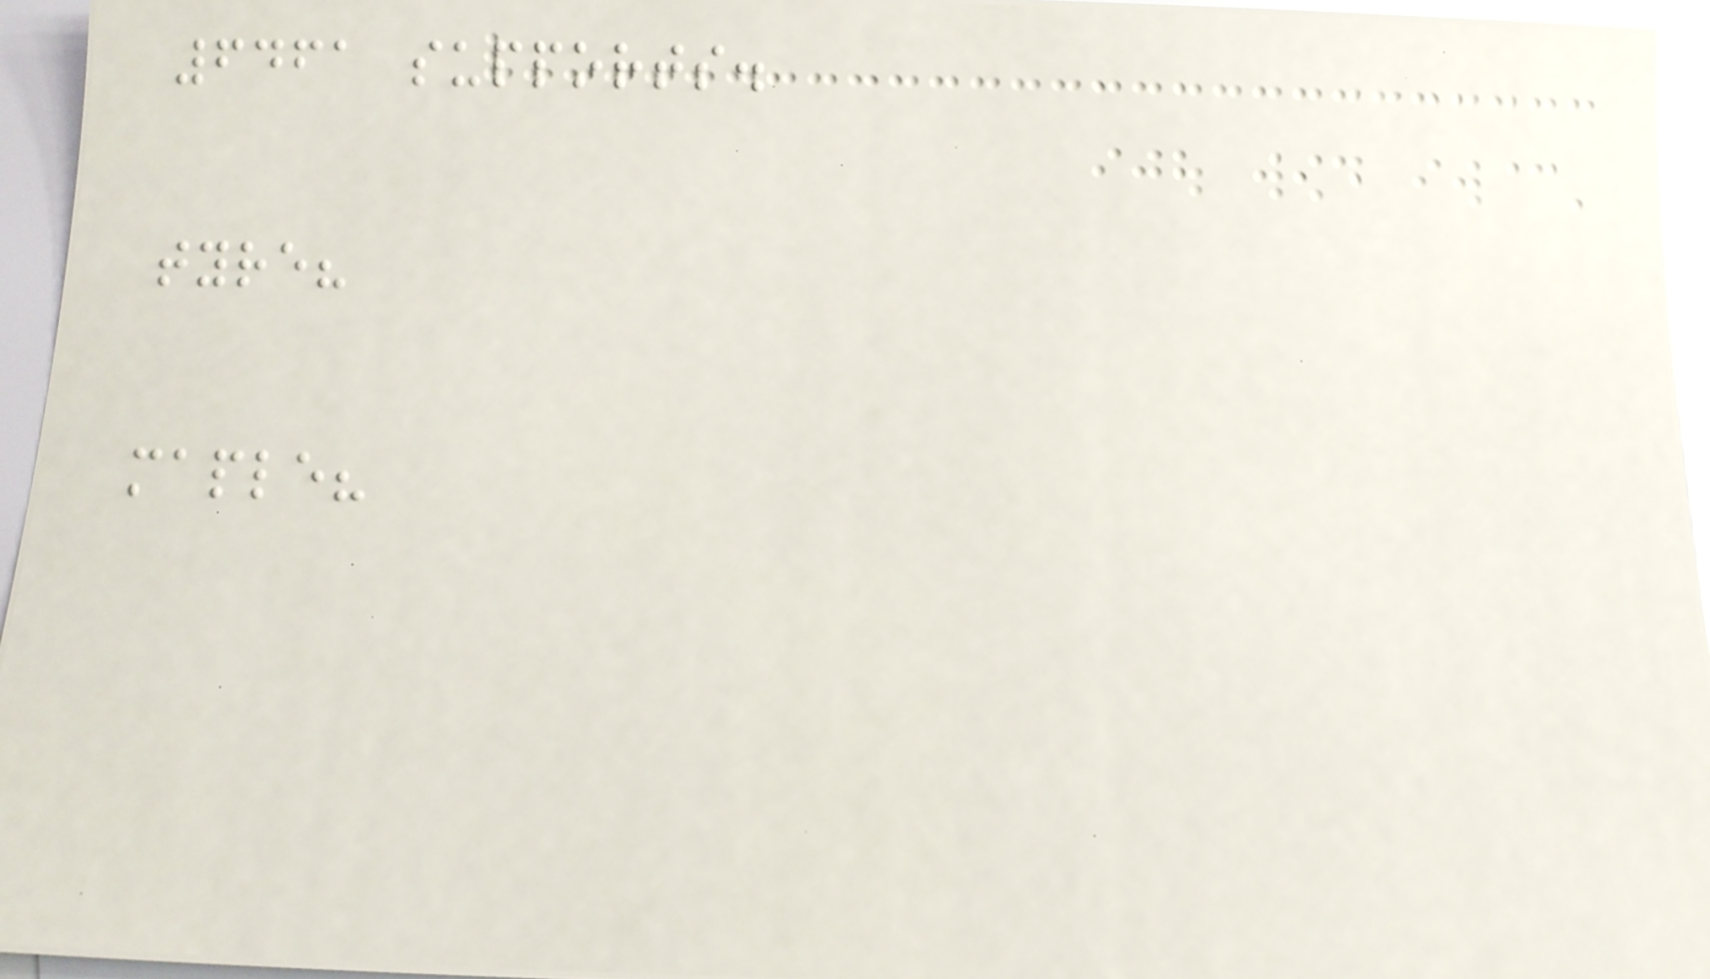6461 supports.
tyre?
maple?
